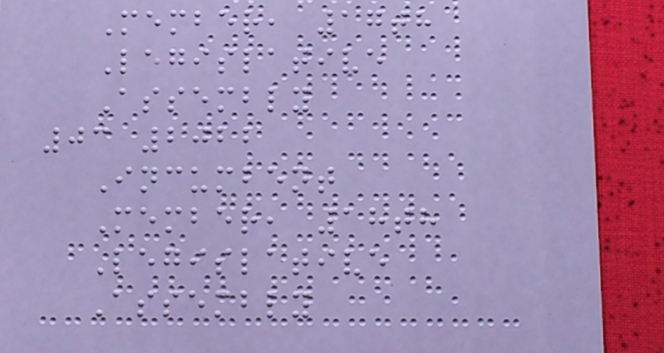Member, 17th
Legislative
Assembly
03 2022
Incumbent
Member, 18th
Legislative
Assembly
